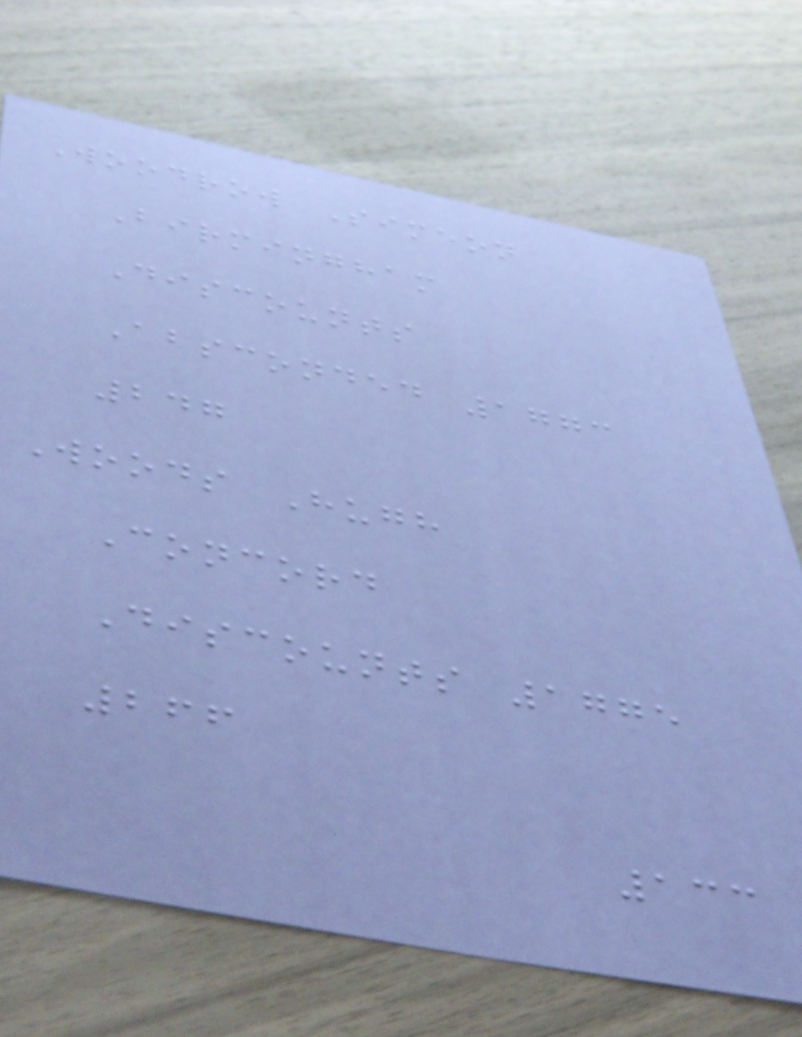Woodrow Simeon
Birmingham
Discounts
Absconded 1773
247
Woods Hugh
Concord
Discounts 1775
266
133
